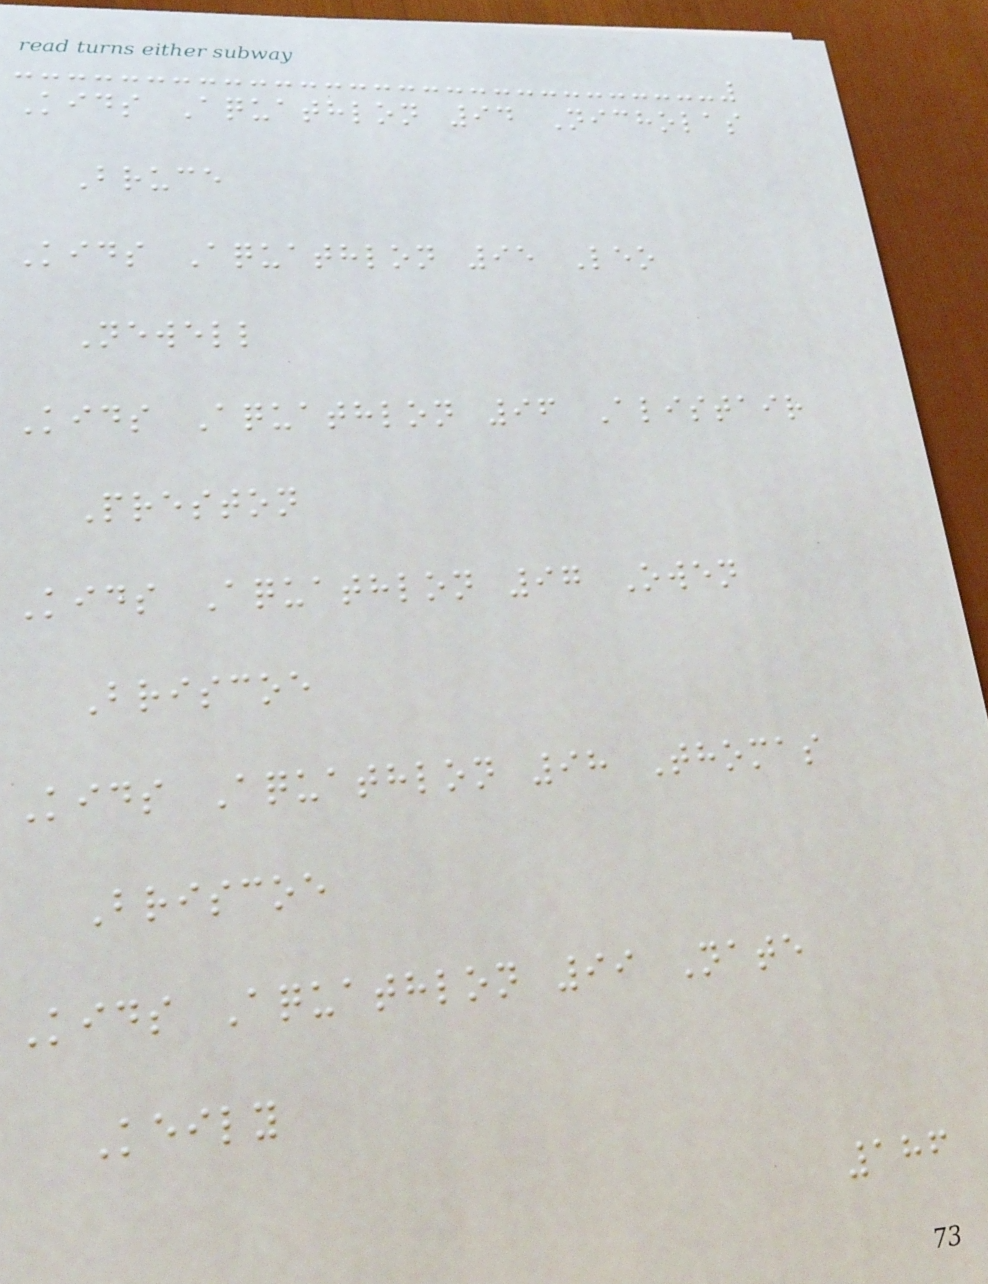Kids Aquathlon 94 Nicholas
Bruce
Kids Aquathlon 95 Leo
Newell
Kids Aquathlon 96 Alistair
Preston
Kids Aquathlon 97 Owen
Briscoe
Kids Aquathlon 98 Thomas
Briscoe
Kids Aquathlon 99 Nate
Keily
186
